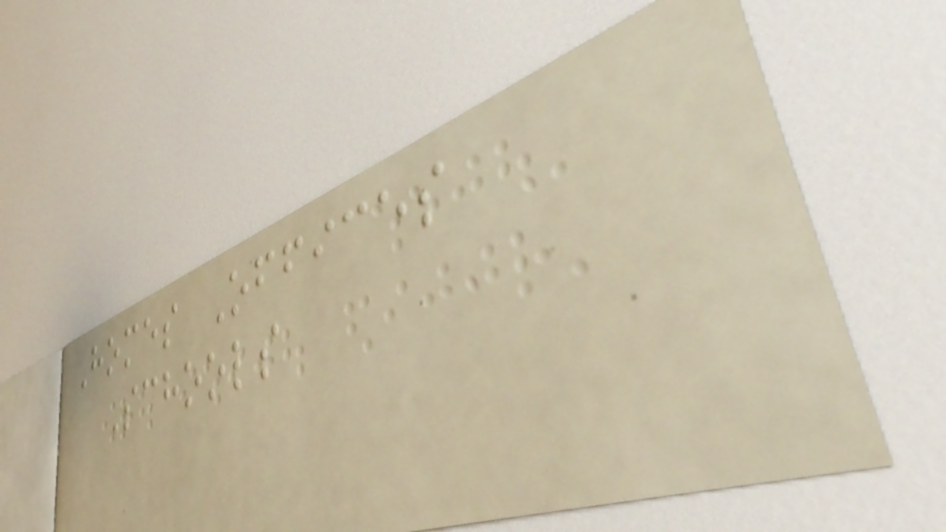Homes Offices
Schools
